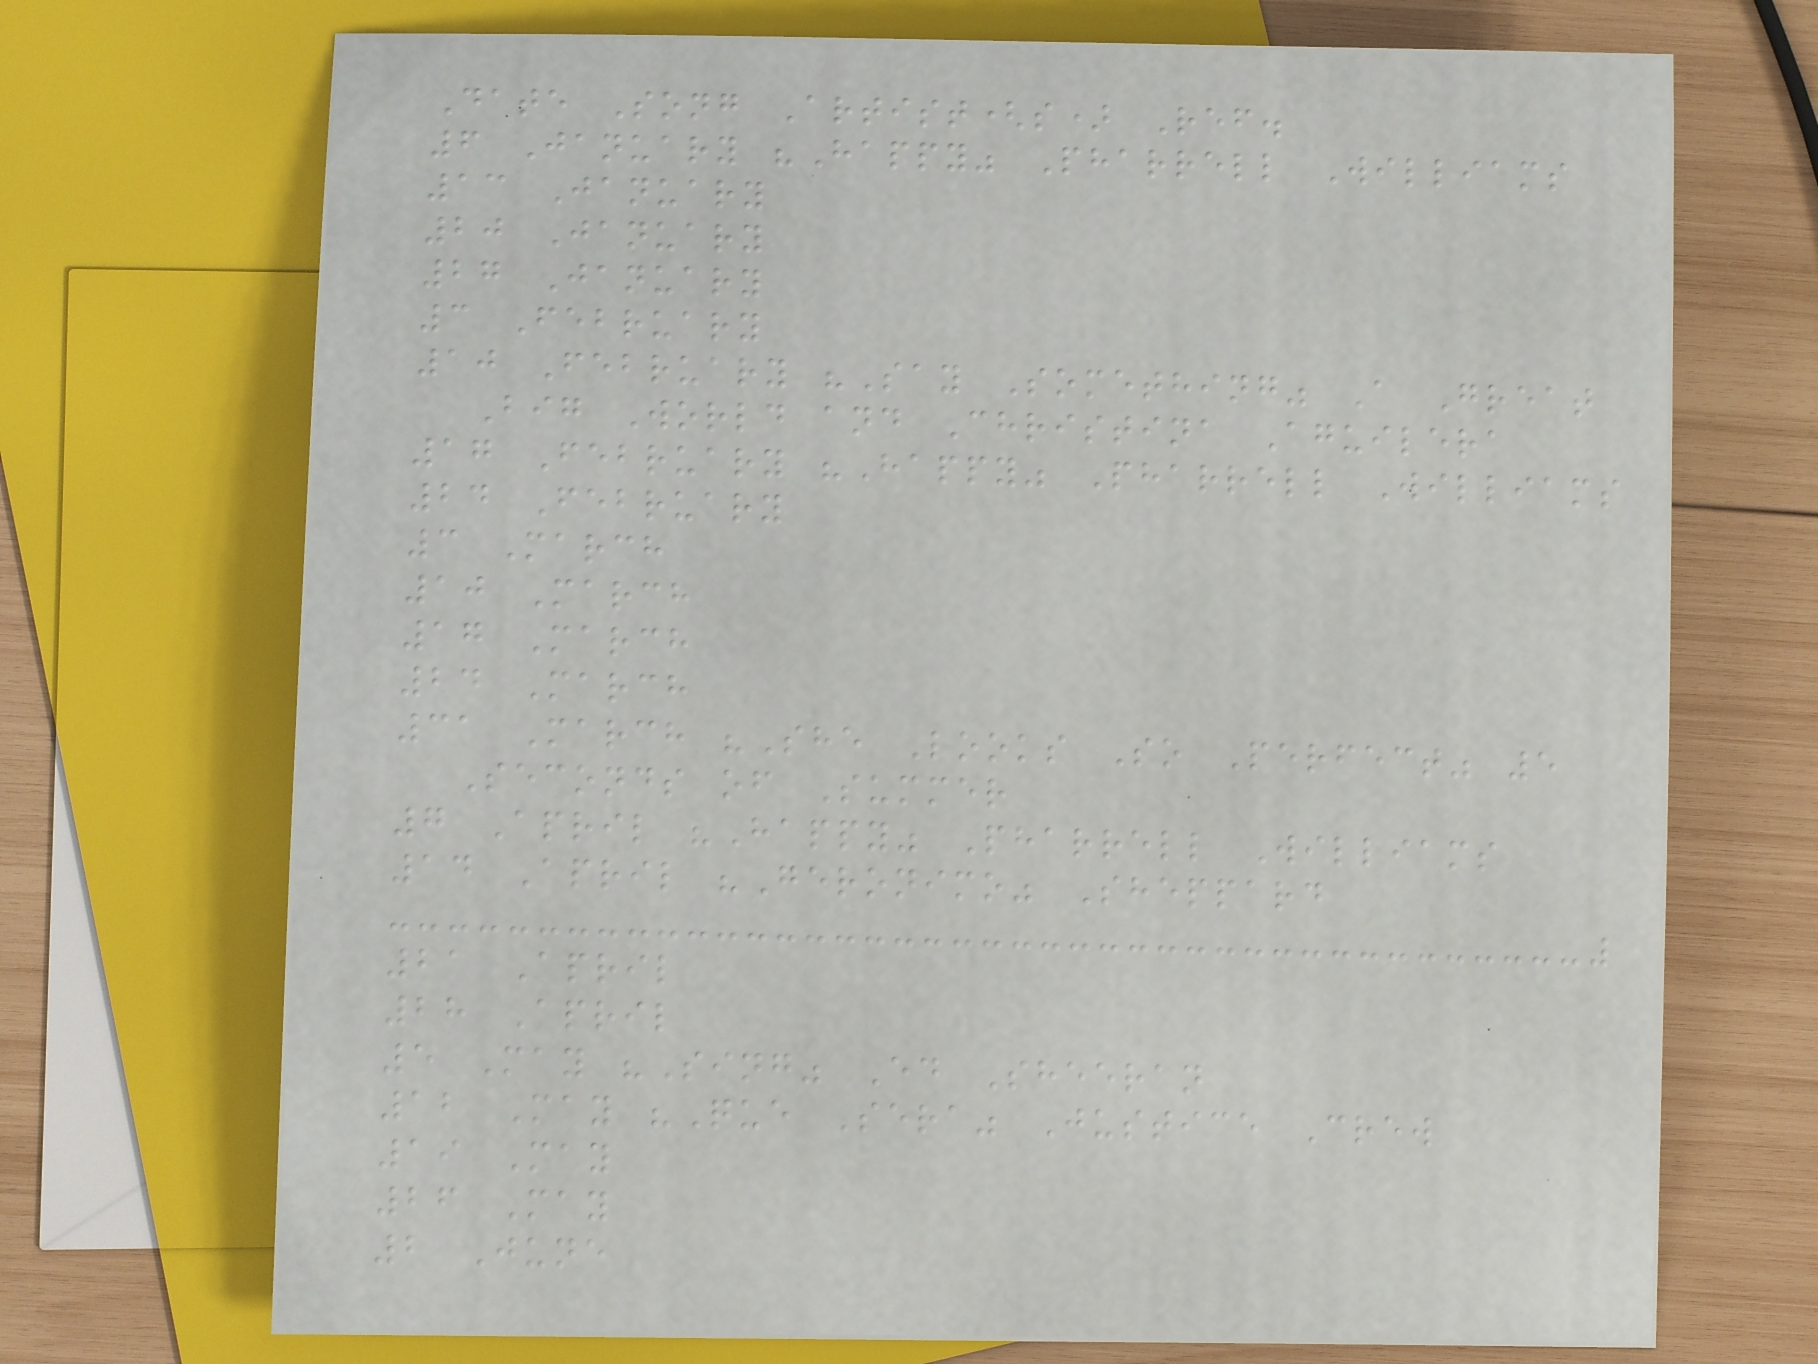Date Song Artist(s) Ref.
6 January "Happy" Pharrell Williams
13 January
20 January
27 January
3 February
10 February "Say Something" A Great
Big World and Christina Aguilera
17 February "Happy" Pharrell Williams
24 February
3 March
10 March
17 March
24 March
31 March "She Looks So Perfect" 5
Seconds of Summer
7 April "Happy" Pharrell Williams
14 April "Geronimo" Sheppard
21 April
28 April
5 May "Sing" Ed Sheeran
12 May "Que Sera" Justice Crew
19 May
26 May
2 June
